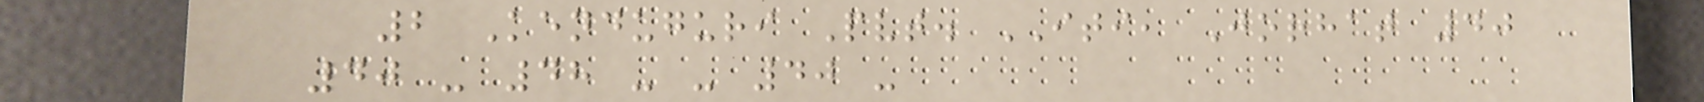2 Kenduguri Pvt. ITI, Jorhat 40
40 - 48 - - 40 -
